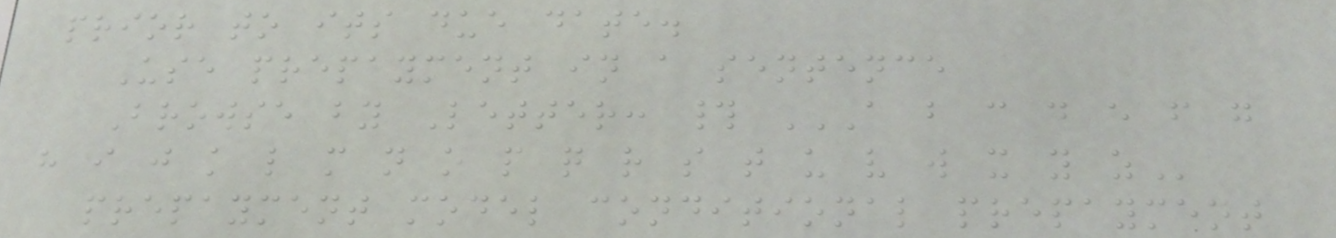prior to its due date.
Use prepayment in a sentence
Browse by Letter: # A B C D E F G
H I J K L M N O P Q R S T U V W X Y Z
prepayment model conditional prepayment
